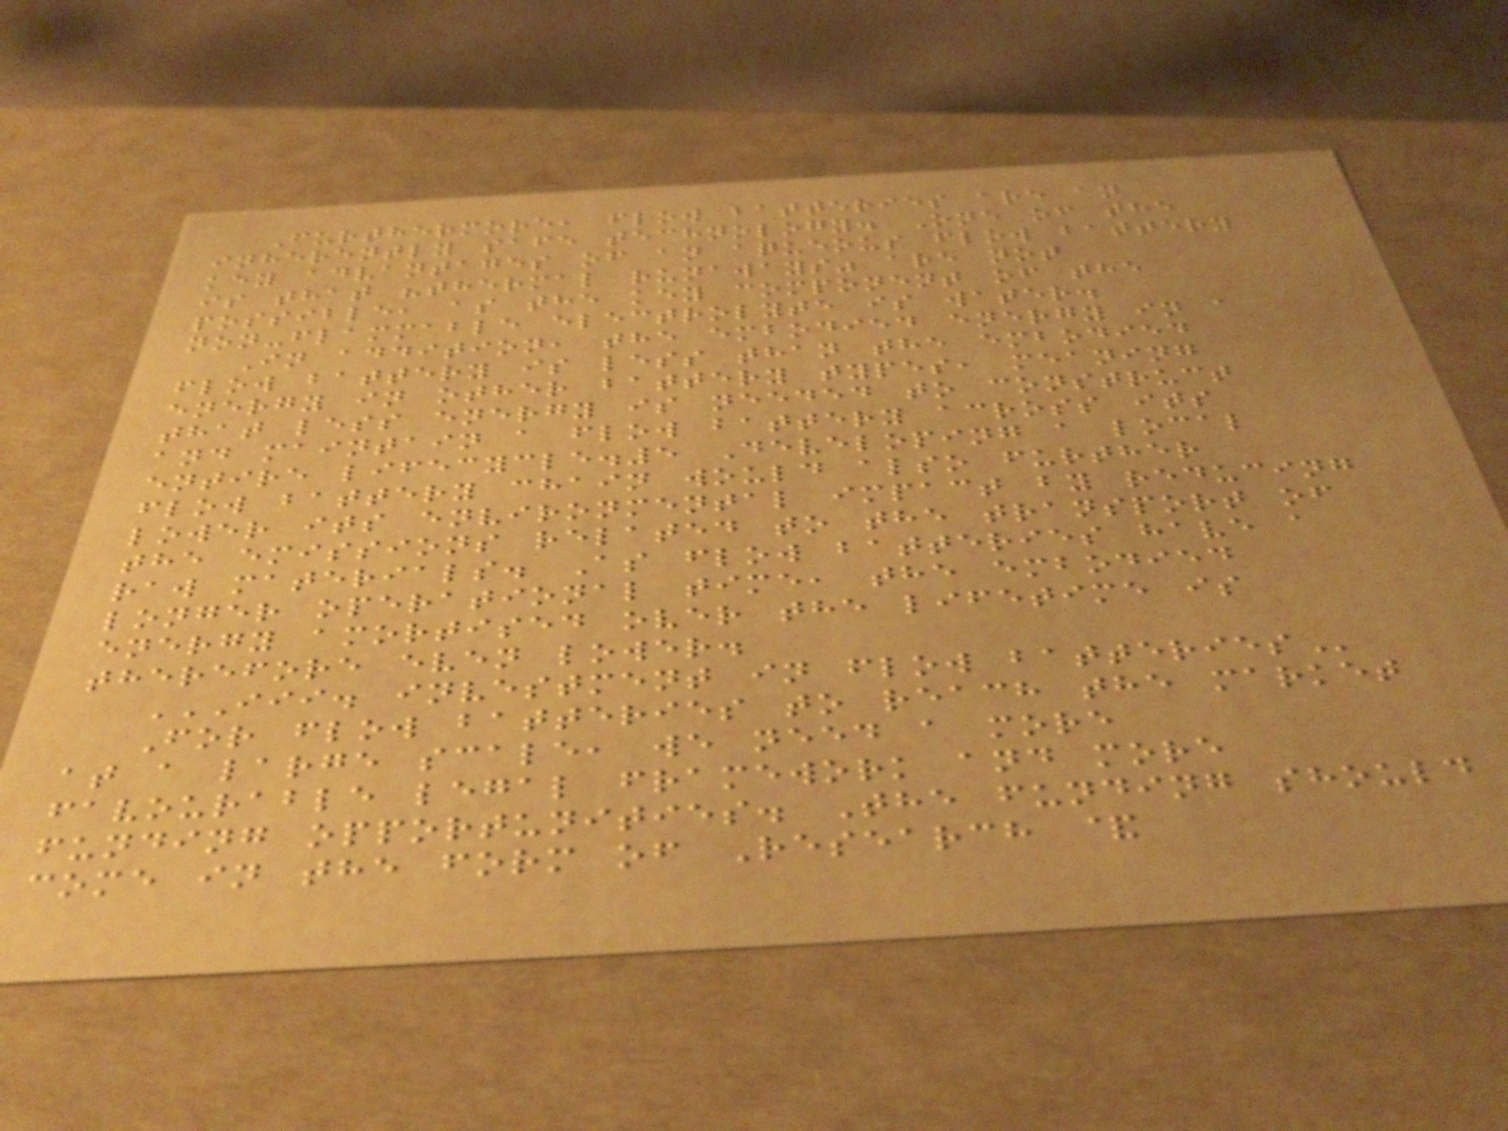Furthermore, flow batteries are an
inherently safe technology. One of the
key advantages of an aqueous flow battery
is that "thermal runaways" are not
possible, as the key component of the
non-flammable electrolyte is water.
In addition, the embodied energy in a
flow battery is less than the embodied
energy in other battery types, meaning
that less energy is needed to construct
and maintain a flow battery across its
entire lifecycle.5 Developing a local
flow battery chain would also further
lower its environmental impact by reducing
the emissions related to the transport of
raw materials. As flow batteries have a
longer operational time, the embodied
energy amortised over the lifetime is
therefore even lower.
III. INVESTMENT IN FLOW BATTERIES
For flow batteries to reach the market
at a large scale, we need a more
favourable legal framework and more
funding opportunities. The funding should
come in the form of Research &
